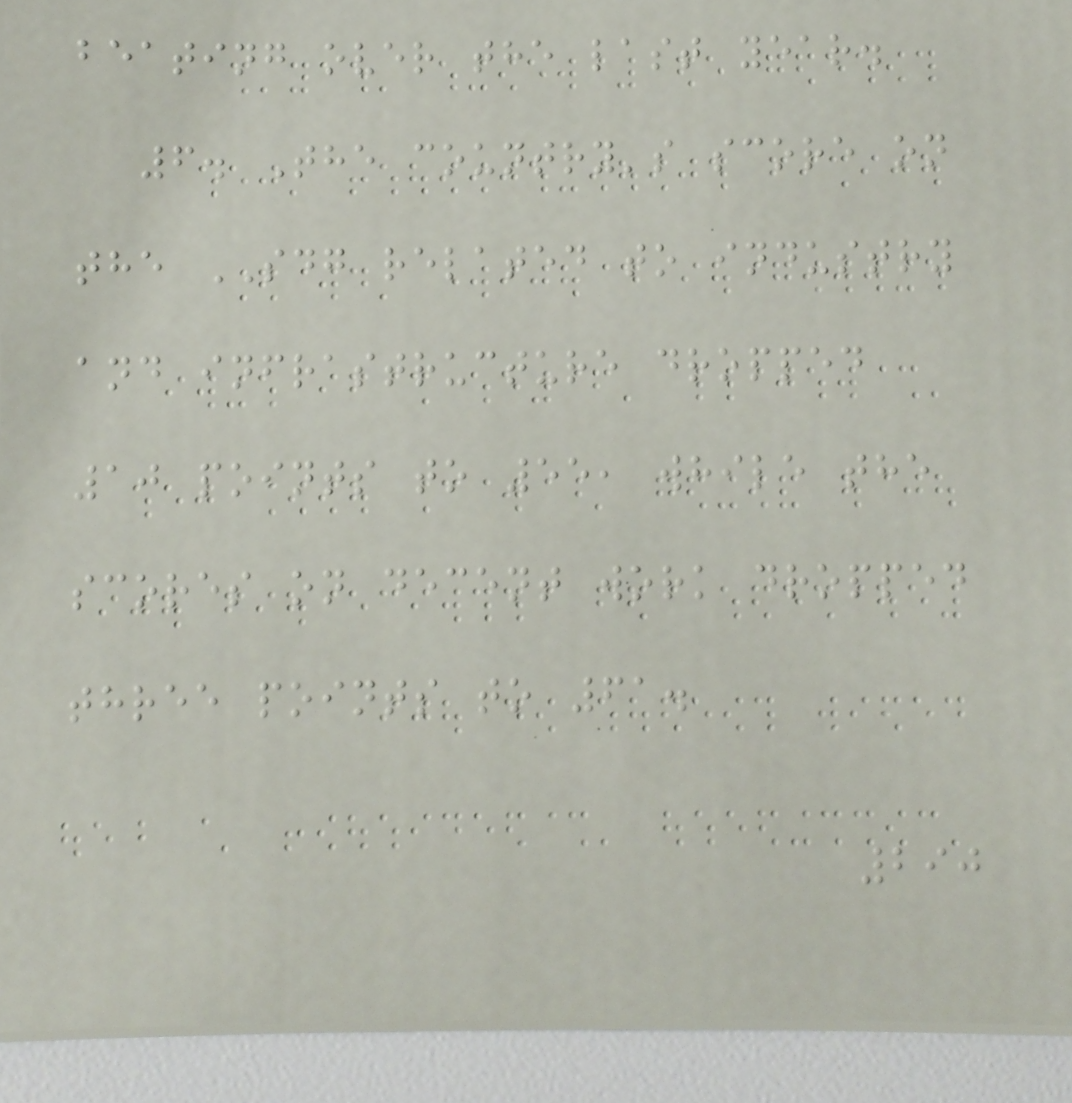beating over the last year.
6. The country's score on
the SDG related to industry
and infrastructure dropped
10 points to 55, while the
scores on decent work dropped
three points to 61.
290
